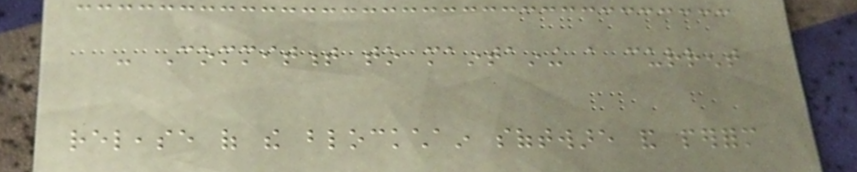- Commitment to maintaining a current
release of the blockchain software and perform
